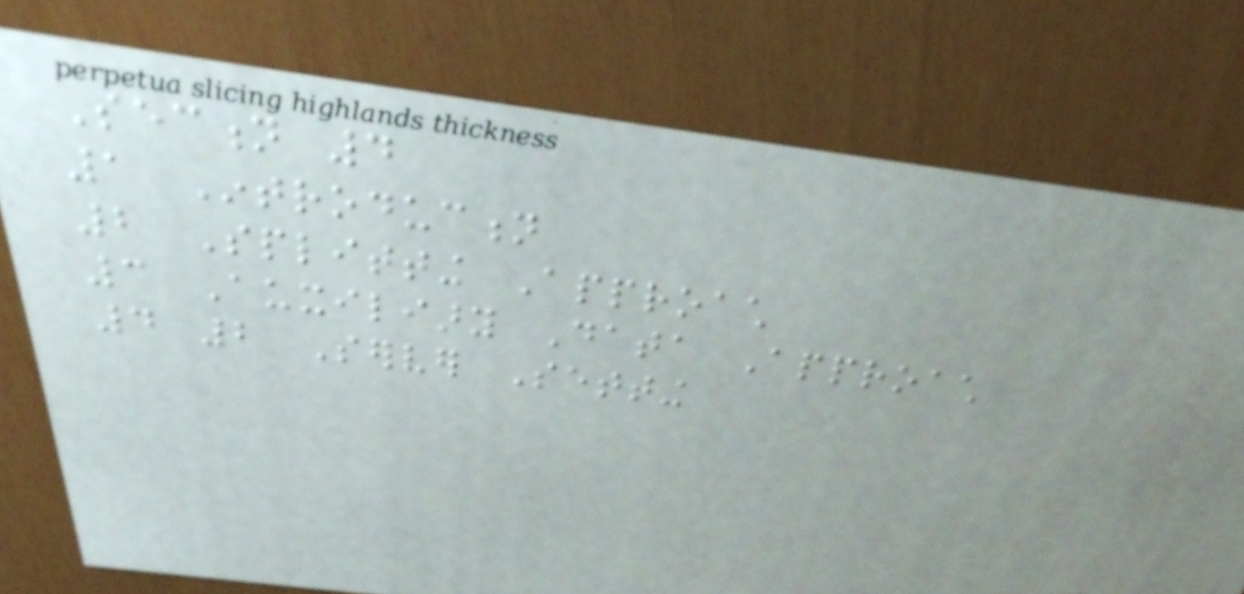Section 4
1 Introduction
2 Splitting Approach
3 Auxiliary Data Approach
4 2 Server Setting
